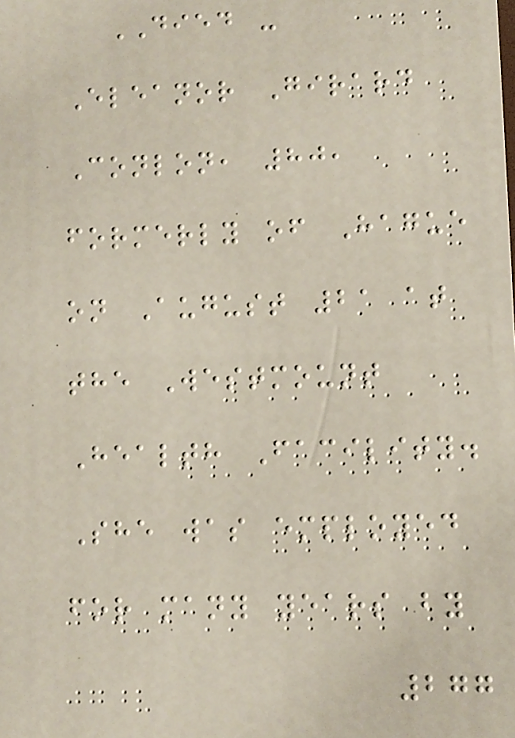DIED -
Eleanor Girard
Conlon, 80,
formerly of Hague
on August 21 at
the Westmount
Health Facility.
She was employed
for many years by
277
